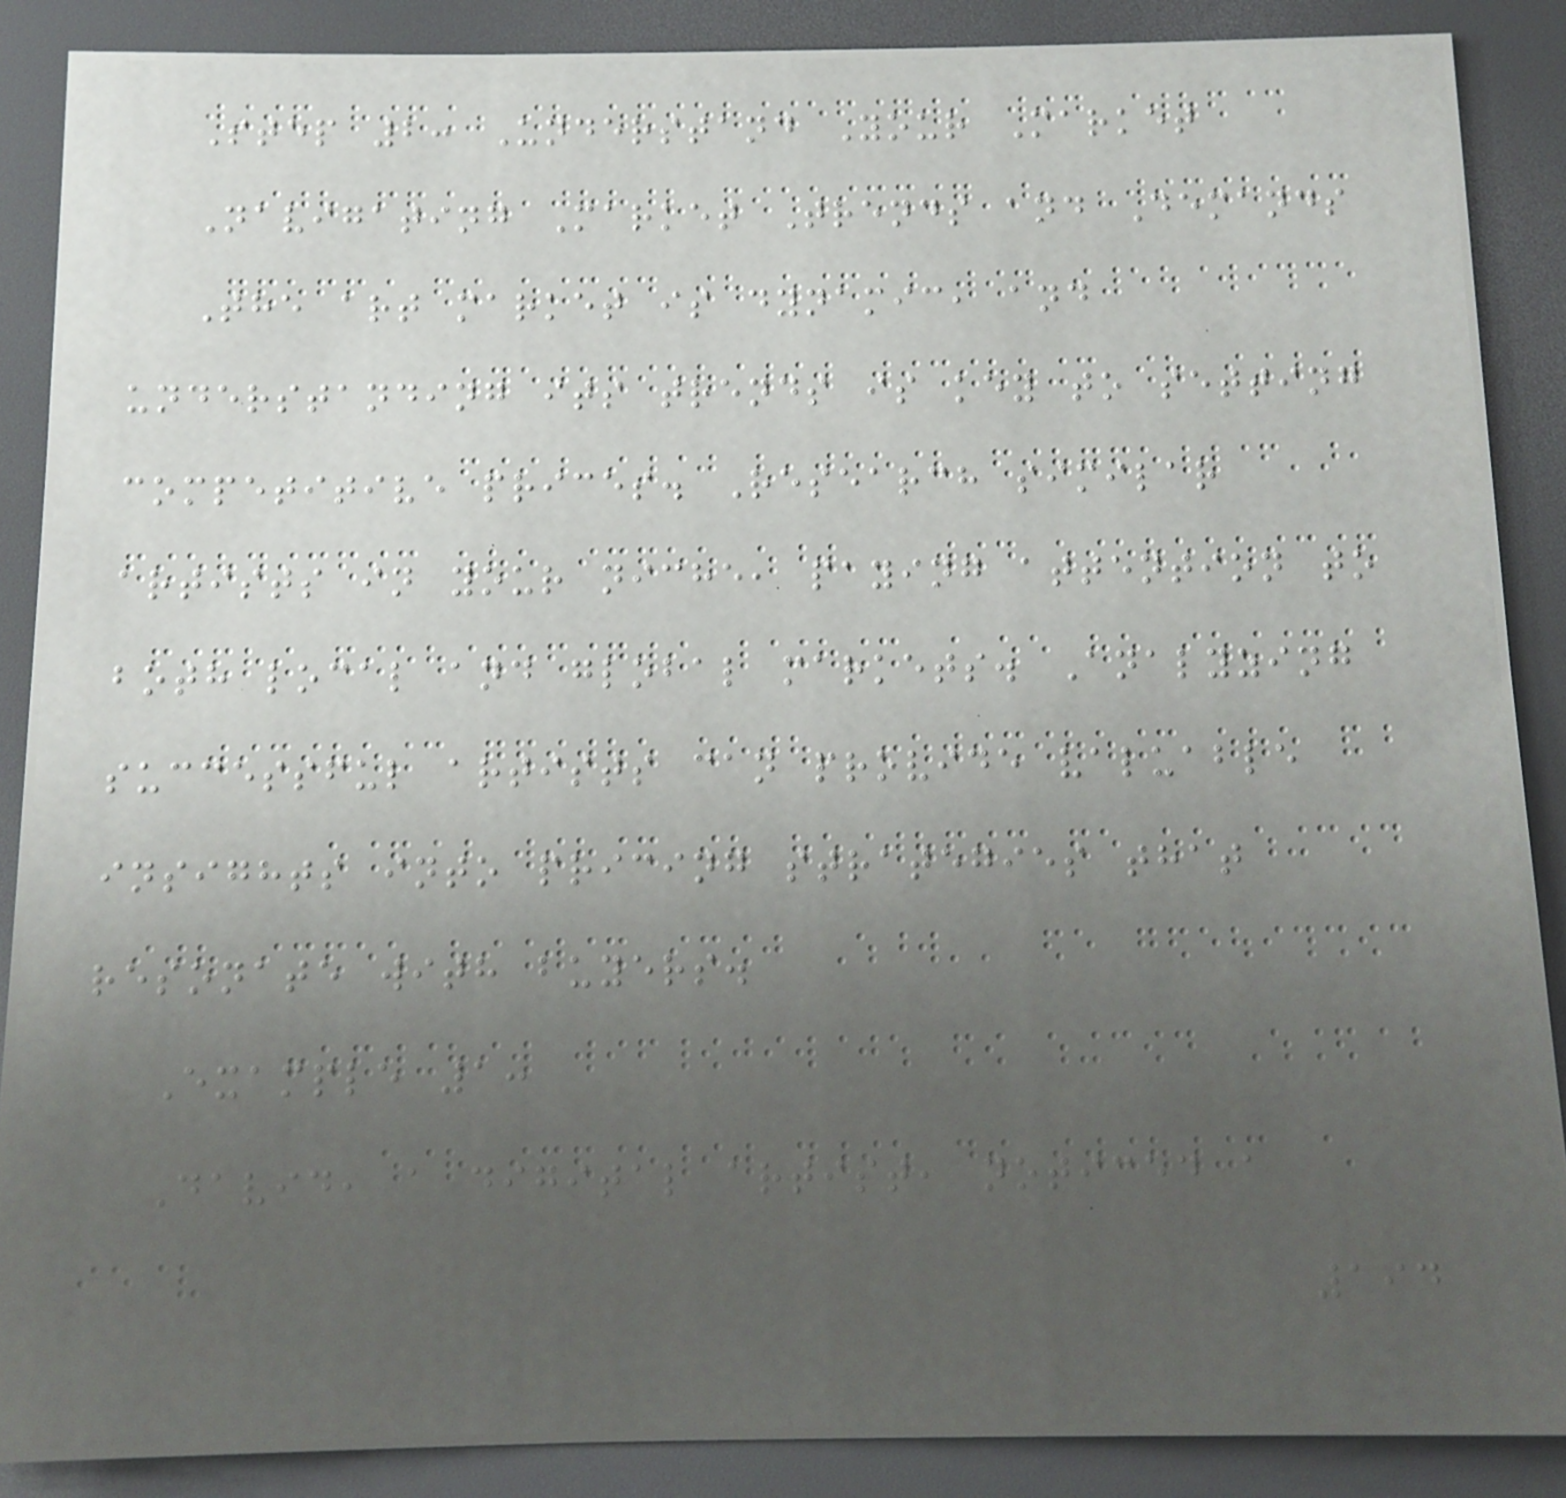Step 2: Understand Your Market
Navigating Market Trends and Demands
The art market is dynamic, and
understanding its trends is key to setting
competitive prices. Research similar
artists in your niche, paying attention to
both local and global markets. Analyzing
successful artists can provide valuable
insights into pricing strategies that
resonate with buyers.
Example 1:
David, a digital artist, noticed a
194
